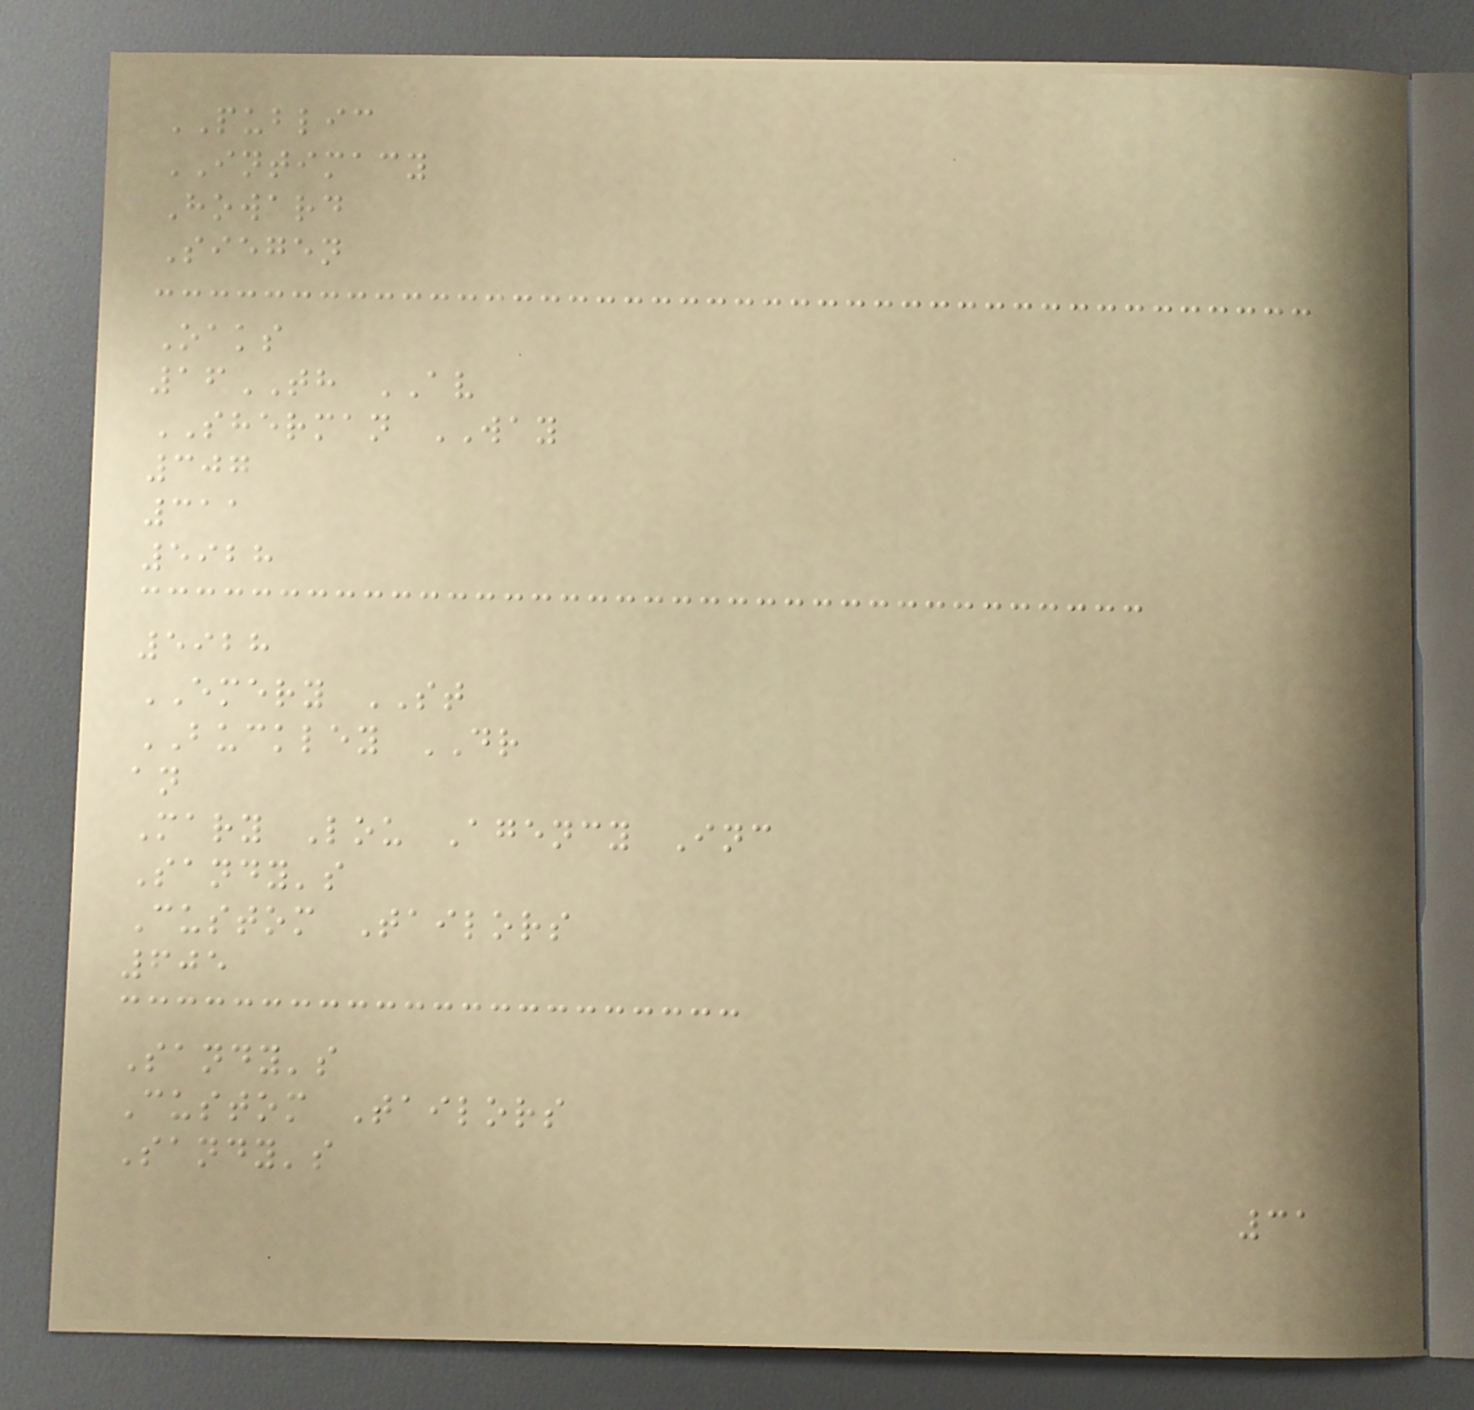PUBLIC
INTIMACY
Howard
Siegen
Oaks
16TH AV
SHERMAN WAY
307
311
5928
5928
EMERY ST
BUCKLEY DR
an
Mary Lou Agency Inc
Sandy's
Custom Tailors
605
Sandy's
Custom Tailors
Sandy's
31
